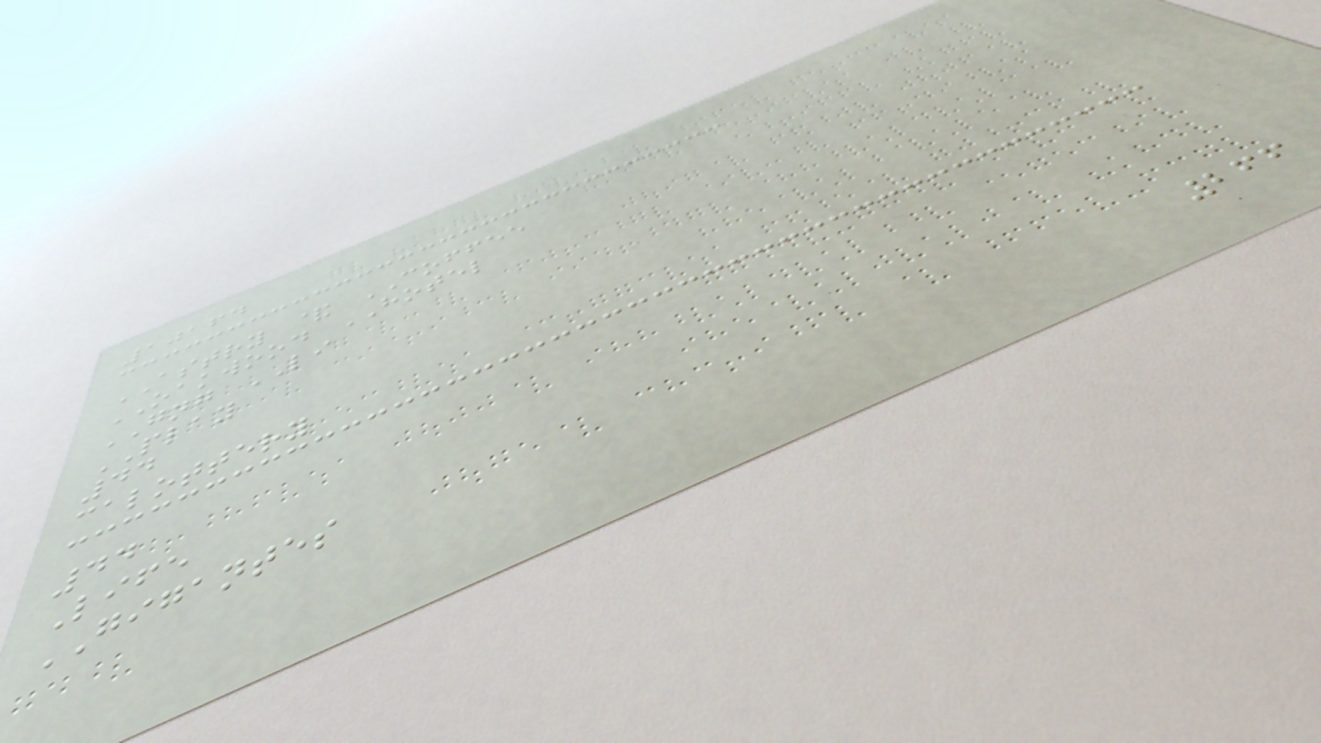10164
ASTRY & COFFEE
OAKWOOD HOTEL
GNG LI
PLAY
44
calottery
44
Life
GIGANTES
266
